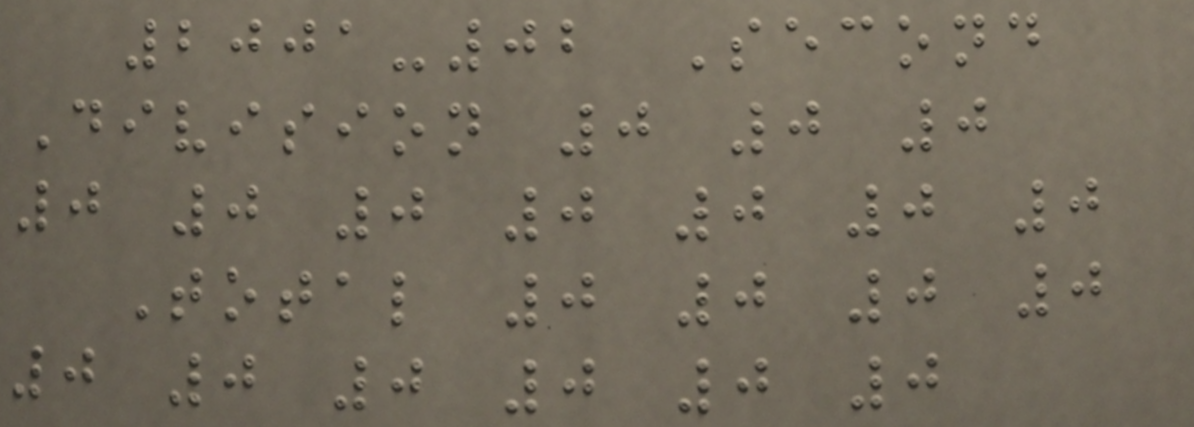2001-02 Second
Division 0 0 0
0 0 0 0 0 0 0
Total 0 0 0 0
0 0 0 0 0 0
